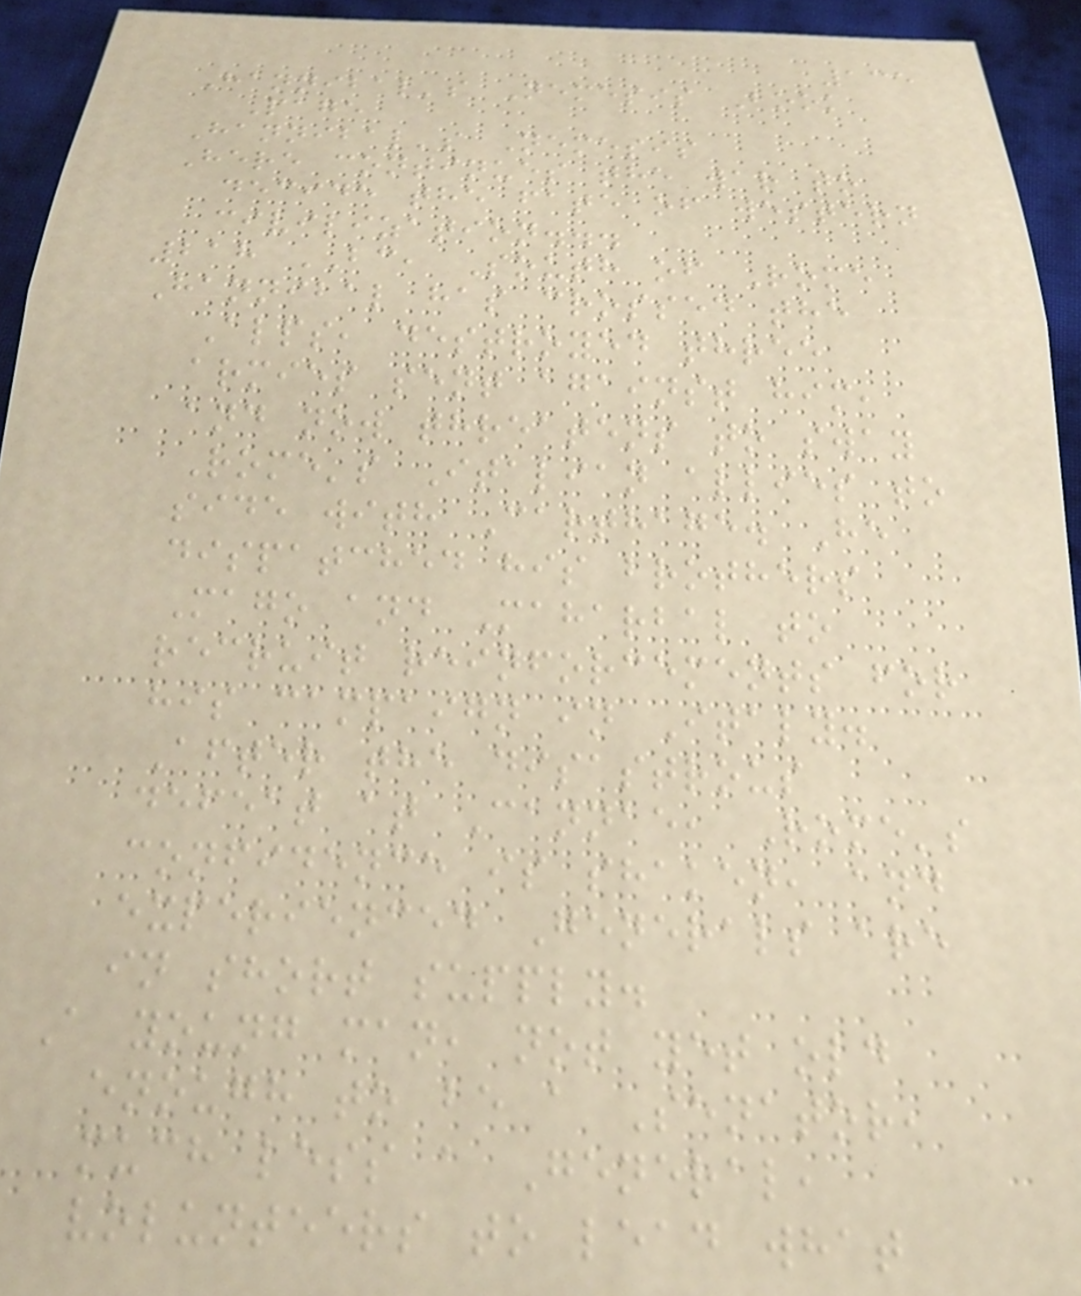135
Hannibal's Nemesis Book
Page
Hannibal's Nemesis
Here continues the war to
decide the fate of western
civilization...
218 BC, South of Rome
Hannibal has crossed the
Alps, destroyed three
armies sent against him,
and now threatens to sway
Rome's Italian allies to
side with Carthage. He
dispatched his brothers
Mago and Maharbal to
recruit reinforcements for
his campaign in Italy.
After the disastrous
defeat at Cannae, Rome's
confidence is shaken, and
experienced Generals are
in short supply.
A young man, not yet old
enough to be a Senator,
much less a General,
volunteers to lead what
